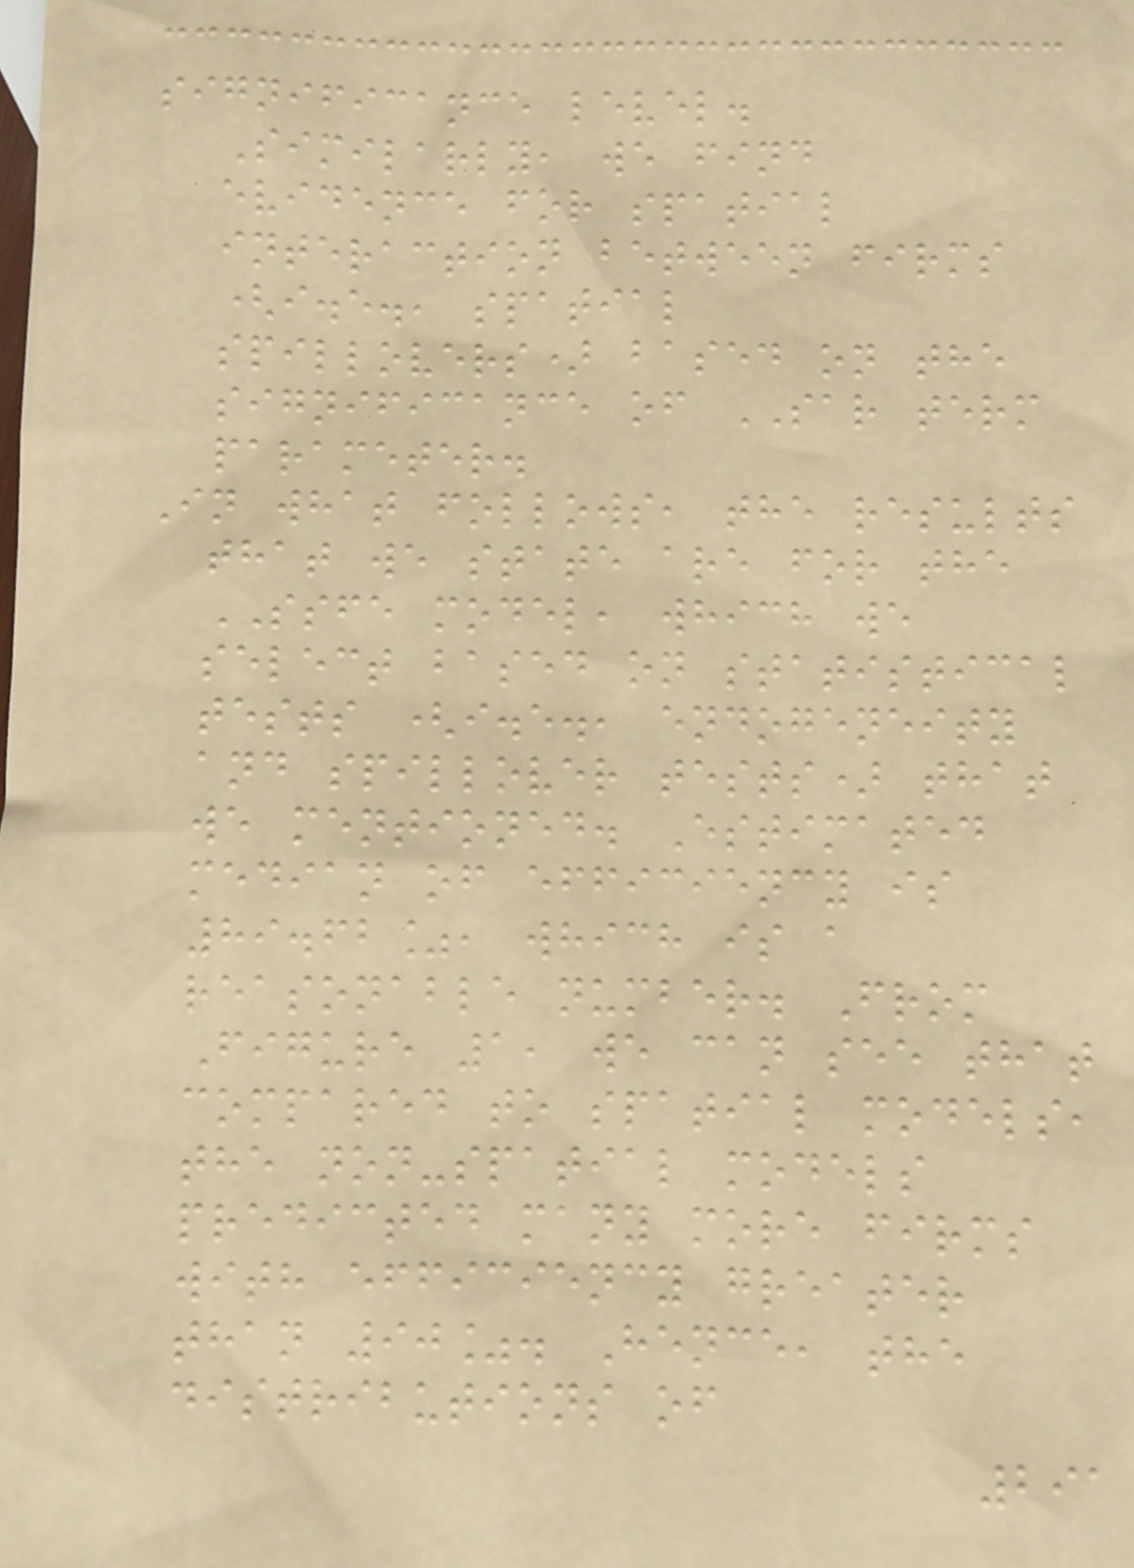significance level.
Similarly, we find
evidence for spatial
interaction between firms
(i.e., spatial
spillovers) based on the
significance of SAR term
parameter.
In what follows, the results
that we state are for the
SSFE model, which we
select based on statistical
tests (i.e., endogeneity
and spillover tests) that
we mentioned. Estimated
median of efficiency is
89.62%, which is a
reasonable number. From
Figure 1, we can see that
compared to spatial models,
the non-spatial models
predicted many more firms
with efficiency greater
than 90%. Hence, the
distributions of
291
